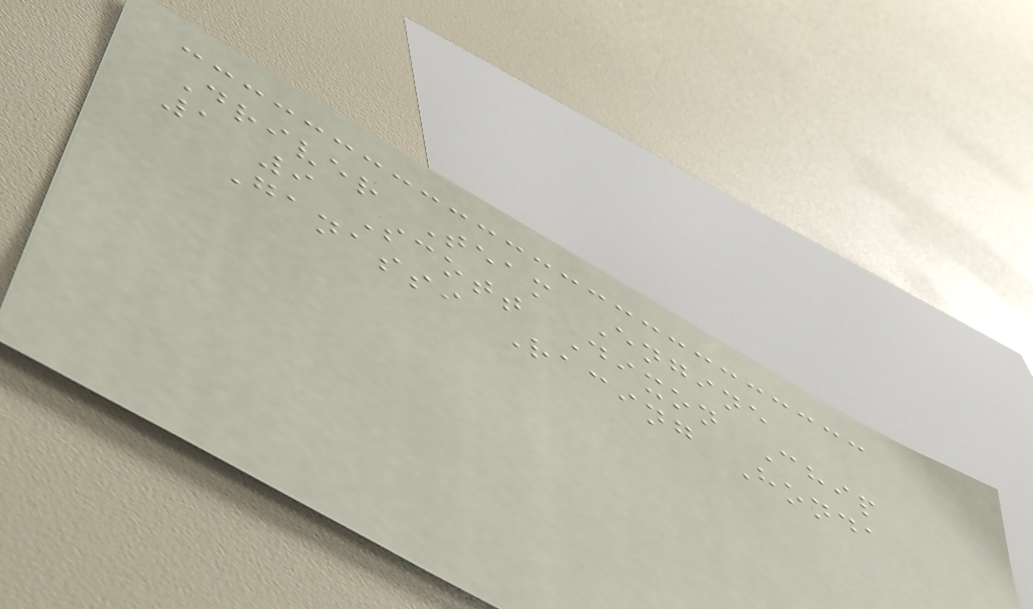Driver Team Engine
1 9 Scott Dixon Chip
Ganassi Racing Honda
